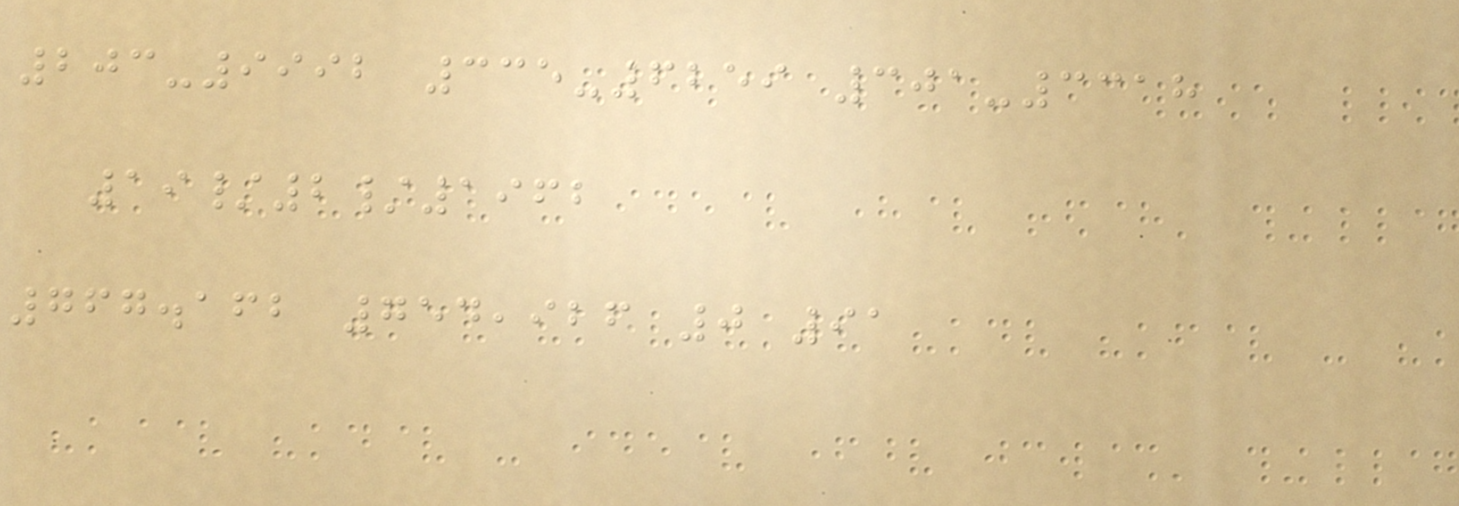203-9992 335-6259 301-3318
19/2/1962
767.162 754,926 0 91
